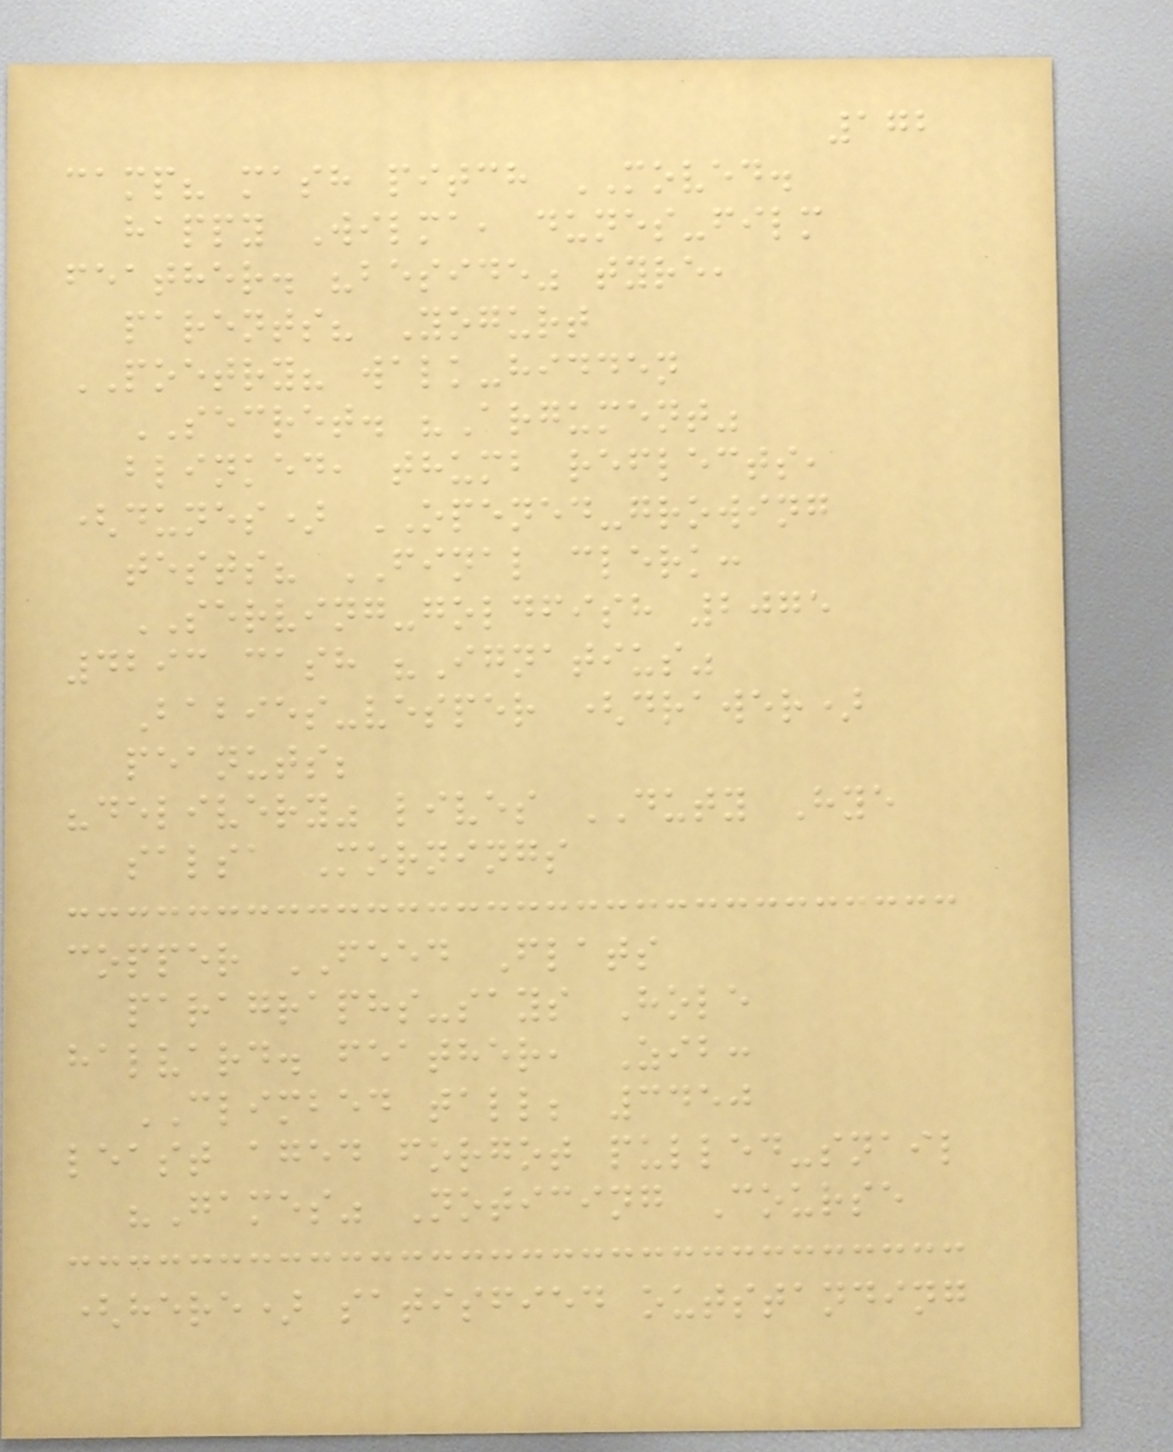172
camp? mash pitch MOVED.
happy Wilma, dunes-film
feather. "beside" tyre,
parents? Yogurt
POETRY? walk-hidden
SECRET. "Argument"
blinked, thumb reflects,
(dunes) OPENED-growing
tests? FINAL clerk:
SERVING-goldfish 2075
4293 cash "Ignatius"
Babies-vesper (drawer)
peanuts;
"delivery" lives DUTY Hye
salsa Mornings
copper FEED Flats
paragraphs-says Hole
halvard. feather, Zib:
CLIMBED tall; 3450
least aged forgot pulled-snail
"Games" Noticing Course
(here) satisfied outstanding
